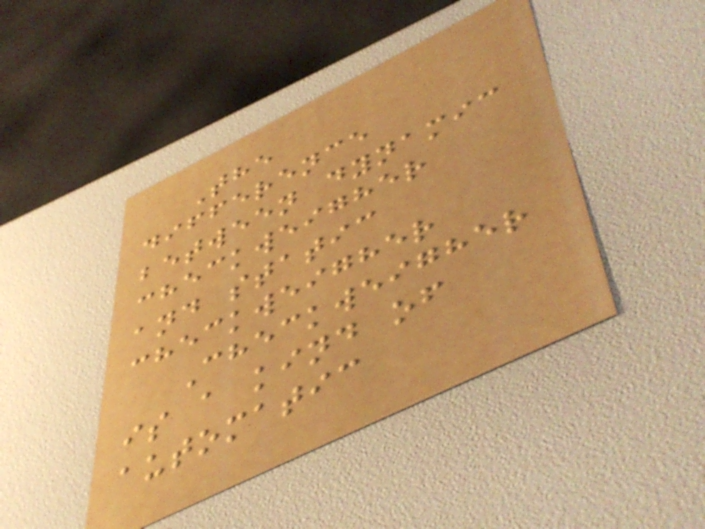The
difference
between dynamic
checkweigher
and static
checkweigher
Checkweigher
is a kind of
automatic
